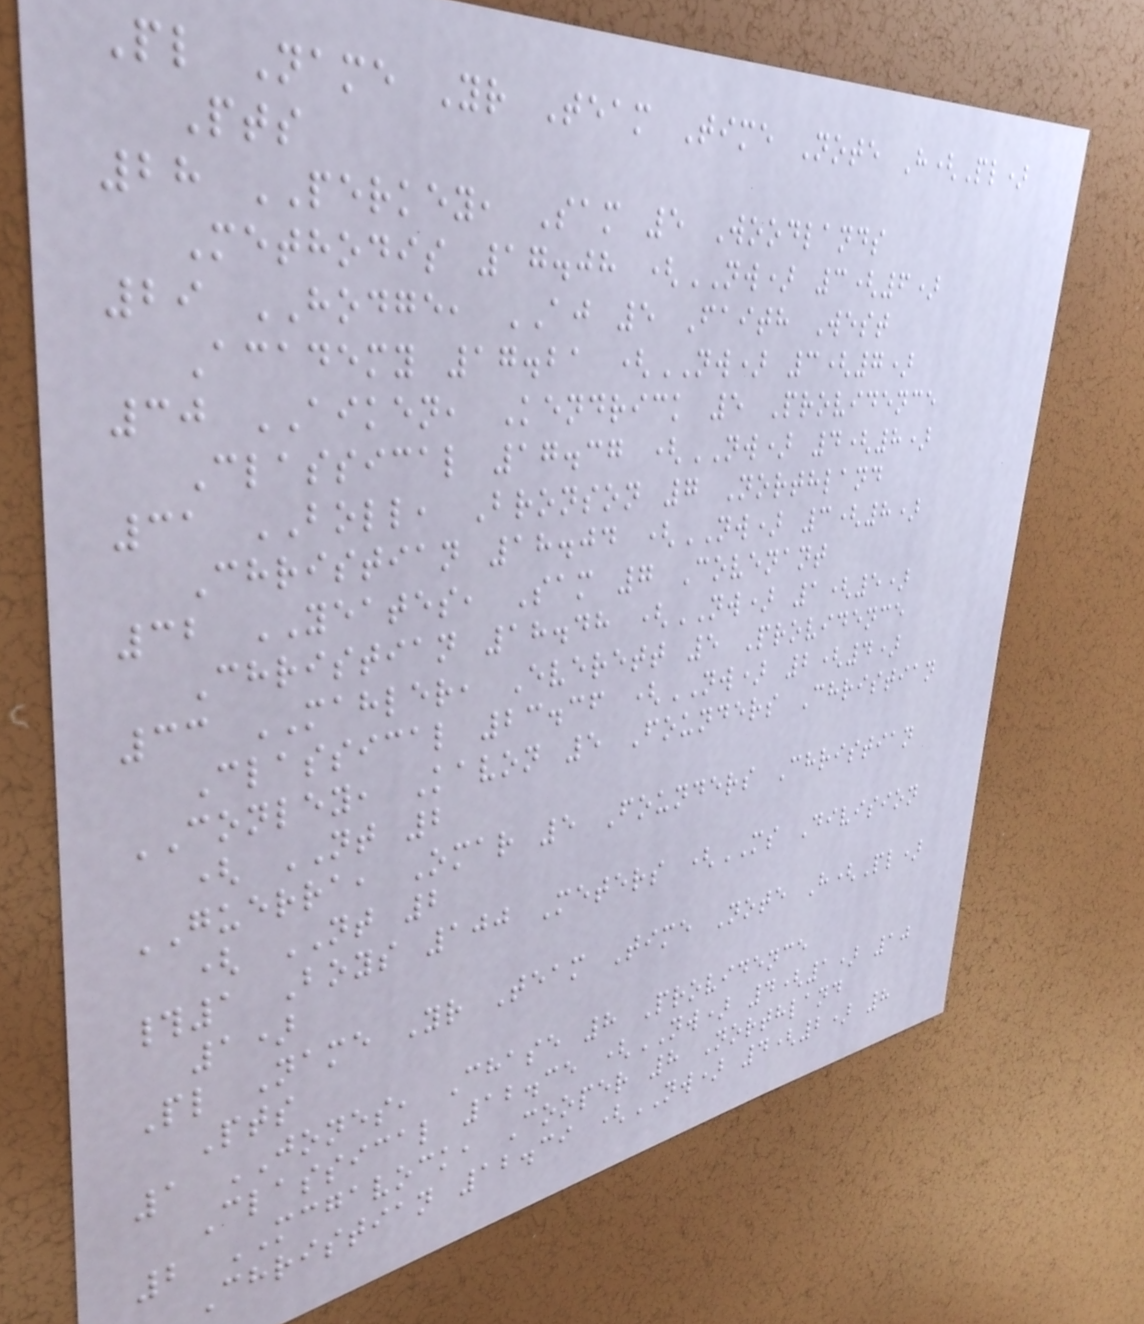Pl Name Yr Team Time Note H(Pl)
Pts
28 PERKEY, Sam 5 Woodlands
Methodis 17.08 (NW) 3(6)
29 HODGE, AJ 5 Faith West
Academy 17.21 (NW) 3(7)
30 AIKEN, Kendrick 5 Providence
Classical 17.37 (NW) 4(8)
31 BOLL, Bronson 7 Northland
Christian 18.04 (NW) 3(8)
32 YEATES, Sam 7 Covenant
Christian 18.48 (NW) 1(5)
33 MAHLER, Everett 5 Providence
Classical 23.36 (NW) 2(4)
CONLEY, Kavon 5 Founders Christian
( NT 2
GUERRA, Omar 5 Founders Christian
( NT 2
#1 Boys 100 Meters (MS Division
1)
Pl Name Yr Team Time Note H(Pl)
Pts
1 JONES, Chase 8 Providence
Classical 12.35 (NW) 4(1) 10
2 MCGAVOCK, Cooper 8 Northland
Christian 12.39 (NW) 4(2) 8
